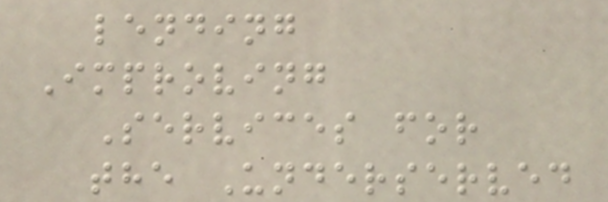lending
Improving
Services for
the Underserved
